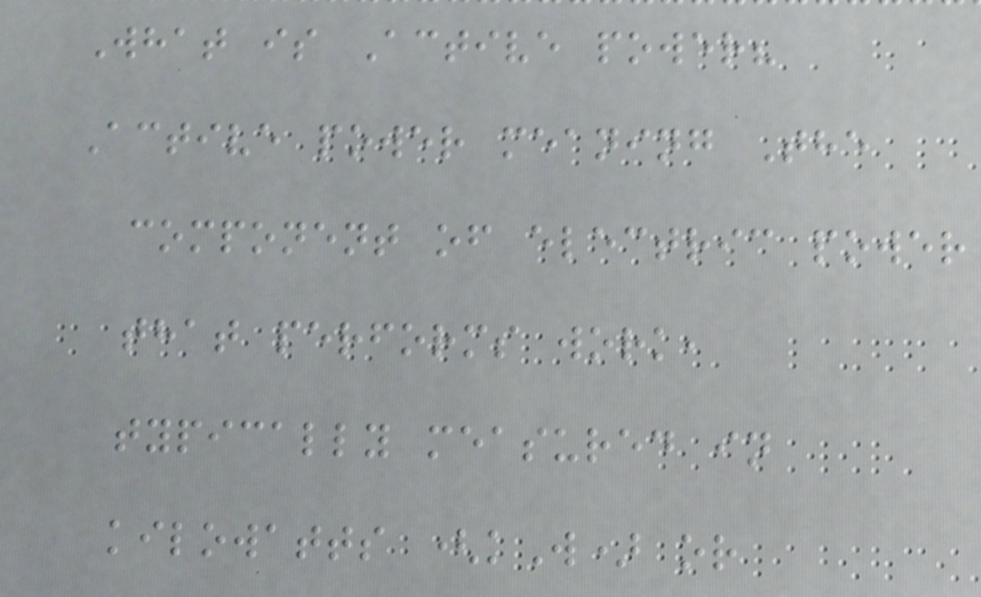What is Active power?
Active power meaning The
component of electric power
that performs work,
typically measured in
kilowatts (kW) or
